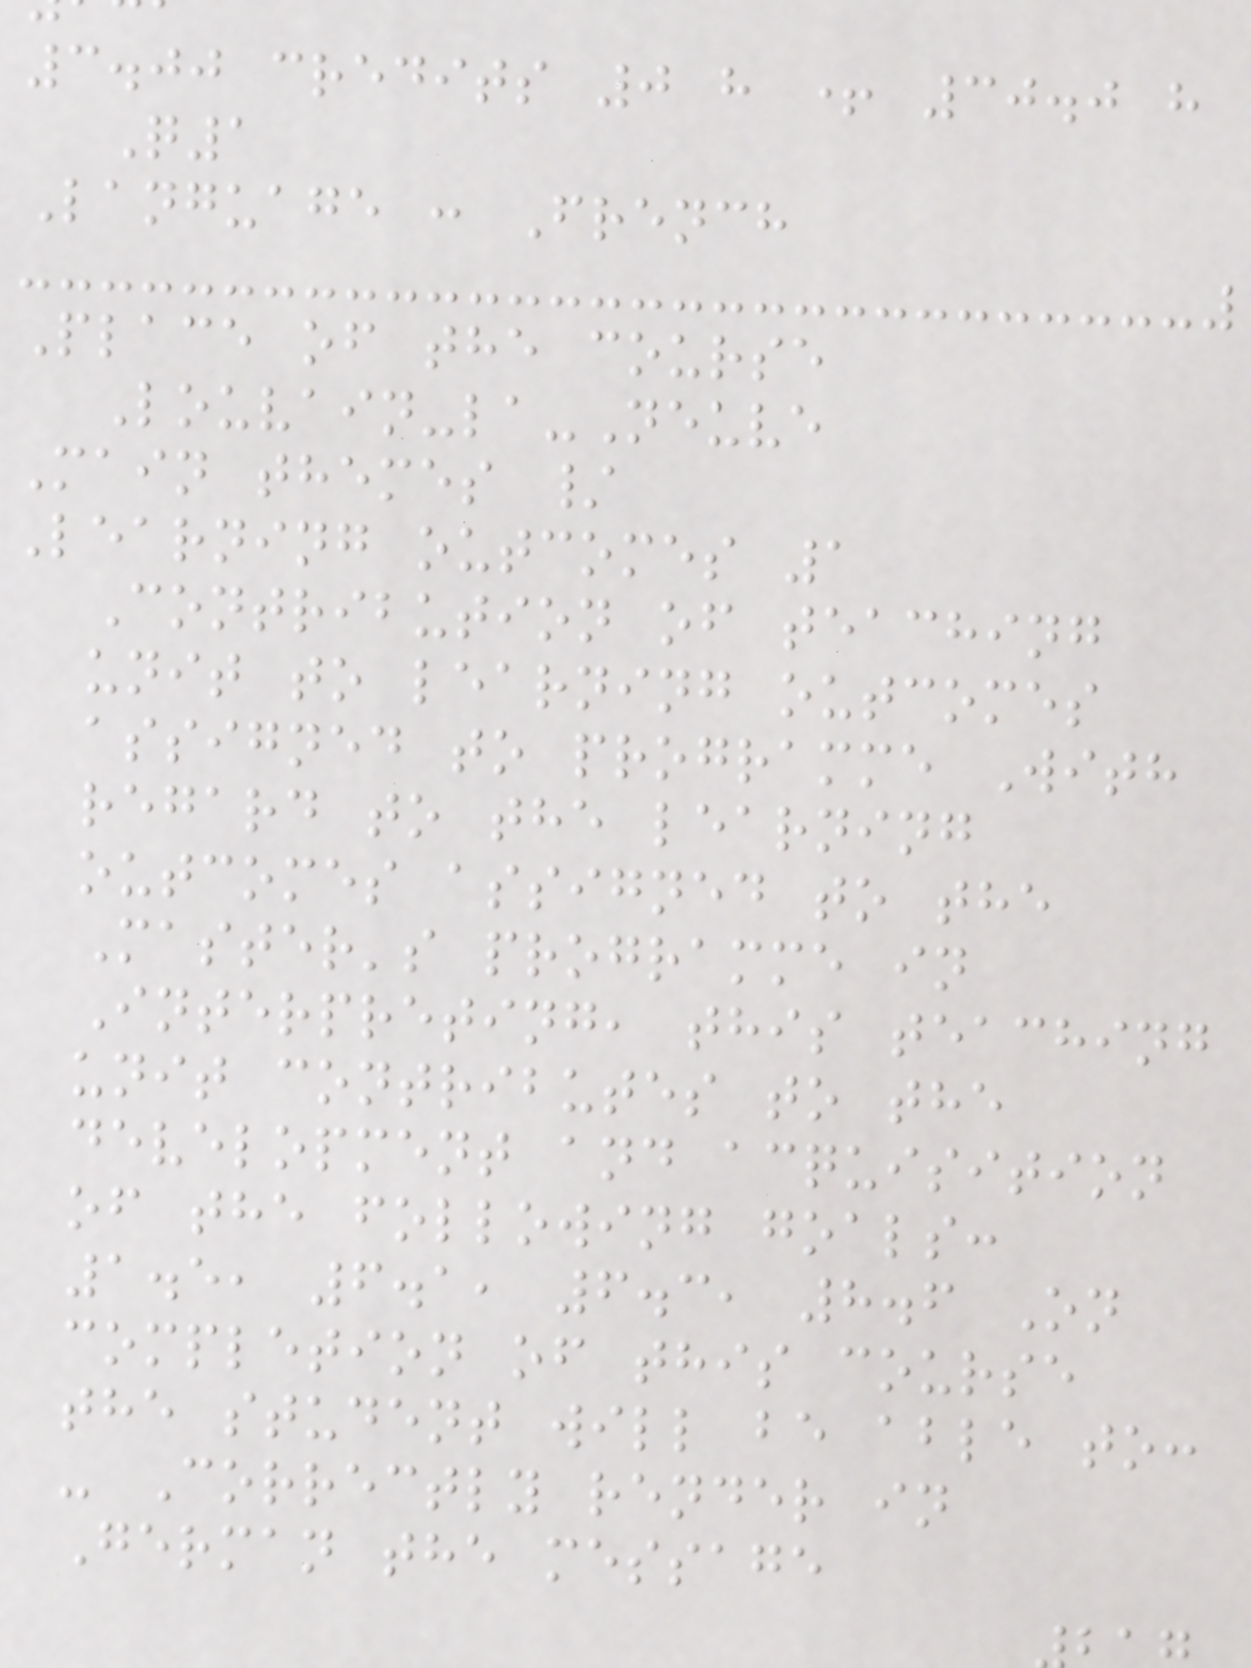3.00 credits 0 h + 30.0 h
Q1
Language : French
Place of the course
Louvain-la-Neuve
Main themes /
Learning outcomes 1
Contribution of teaching
unit to learning outcomes
assigned to programme With
regard to the learning
outcomes assigned to the
Master's programme in
Interpreting, this teaching
unit contributes to the
development and acquisition
of the following goals:
1.5, 6.1, 6.3, 8.6 On
completion of this course
the student will be able to:
- Correctly render in
German the message
